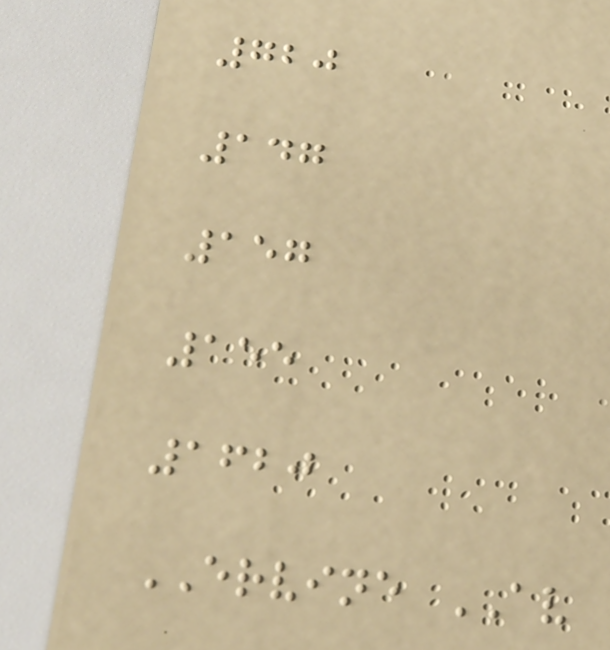720
147
157
155
1620
ERVINE AV
